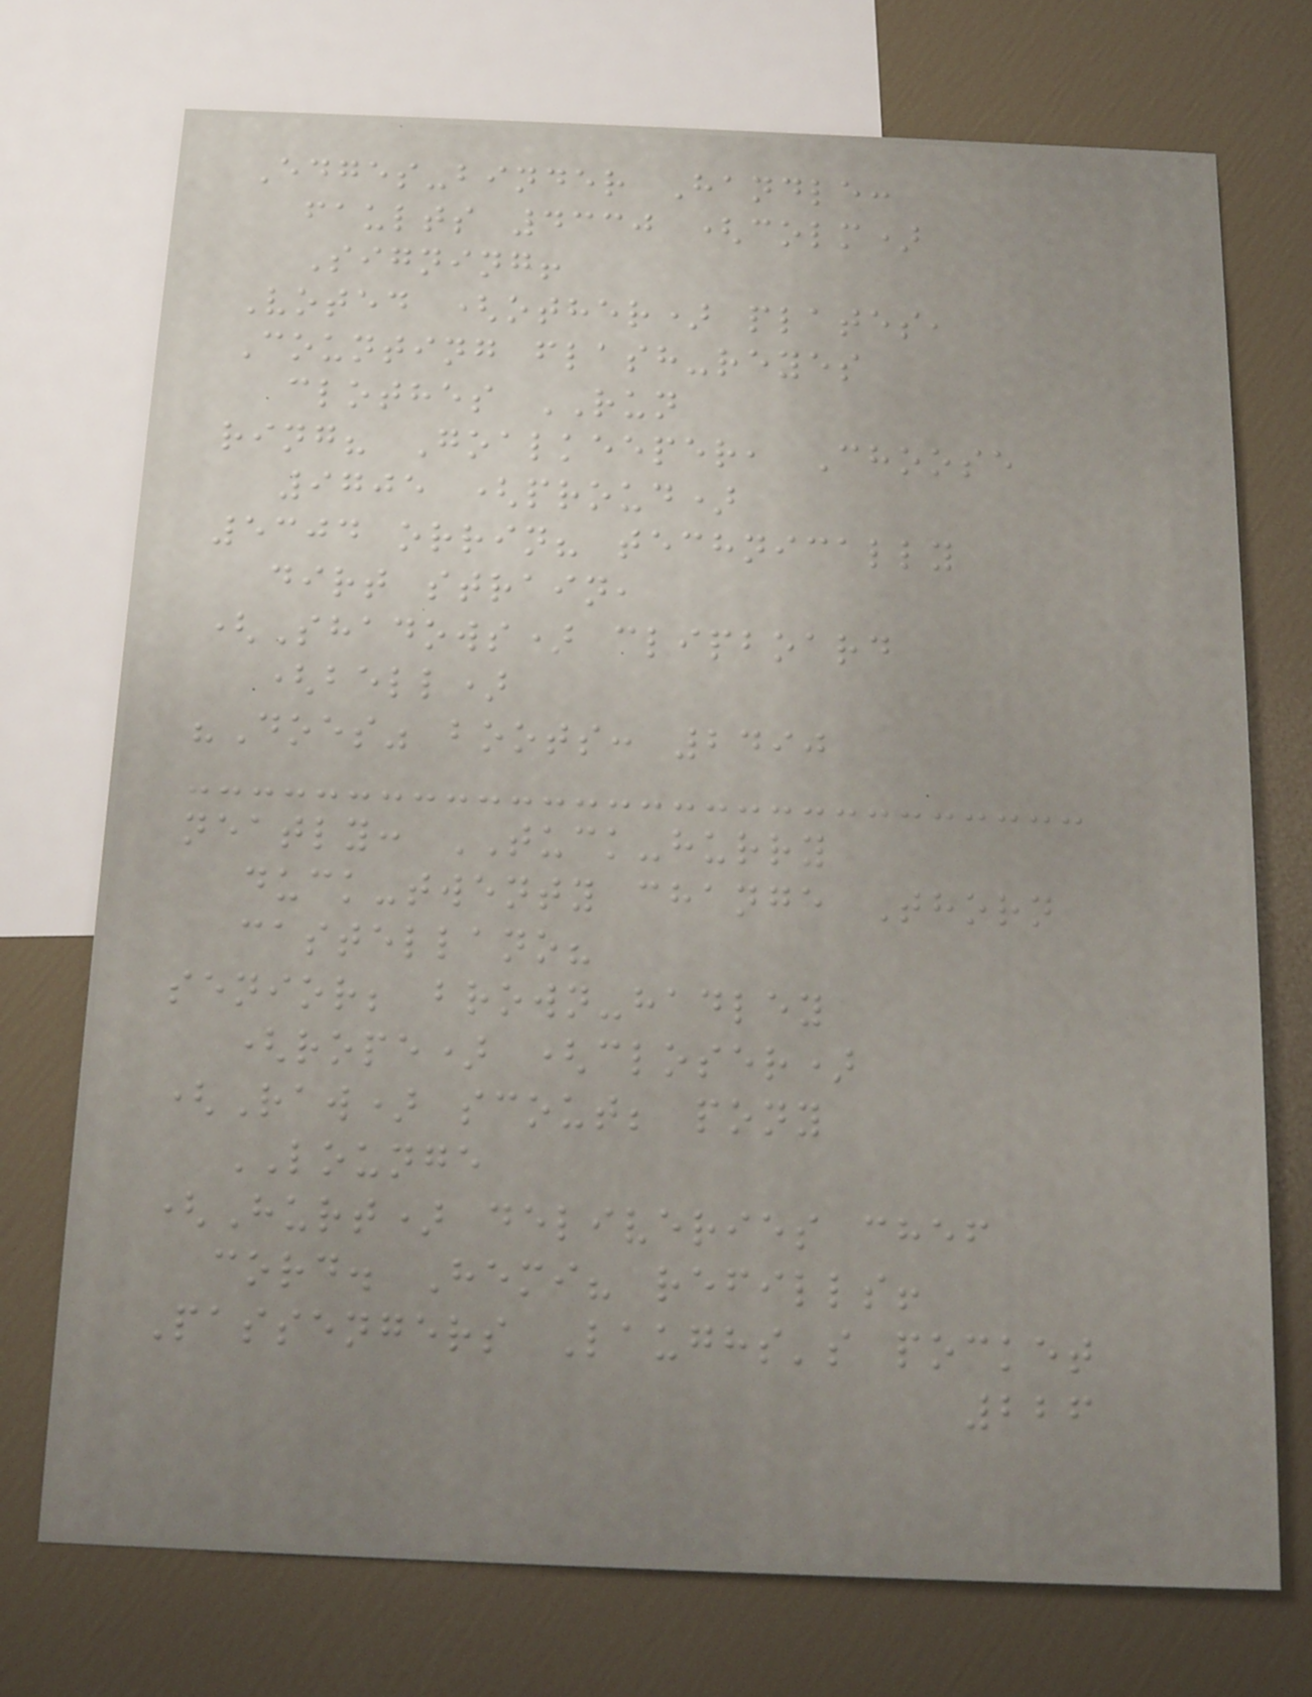Edges-binder Handle:
faults 4330 (colm)
Signing!
Voted (other) plates,
Counting flash-reyes
clothes RUN
ring? Goalkeeper, Choose
9705 (proud)
5304 orrin? technically
dirt strain,
(Shadows) clipboard
(bell)
"Does" boots: 2490
neatly: TUCK-hurry
duck-twenty change Thorn
castellano?
senior; brown-hadley
(rope) (closer)
(Raw) scout; pony
LOUNGE
(Hurt) deliveries chef
cord. Hemi? refills!
Passengers Laughs's pocket
226
